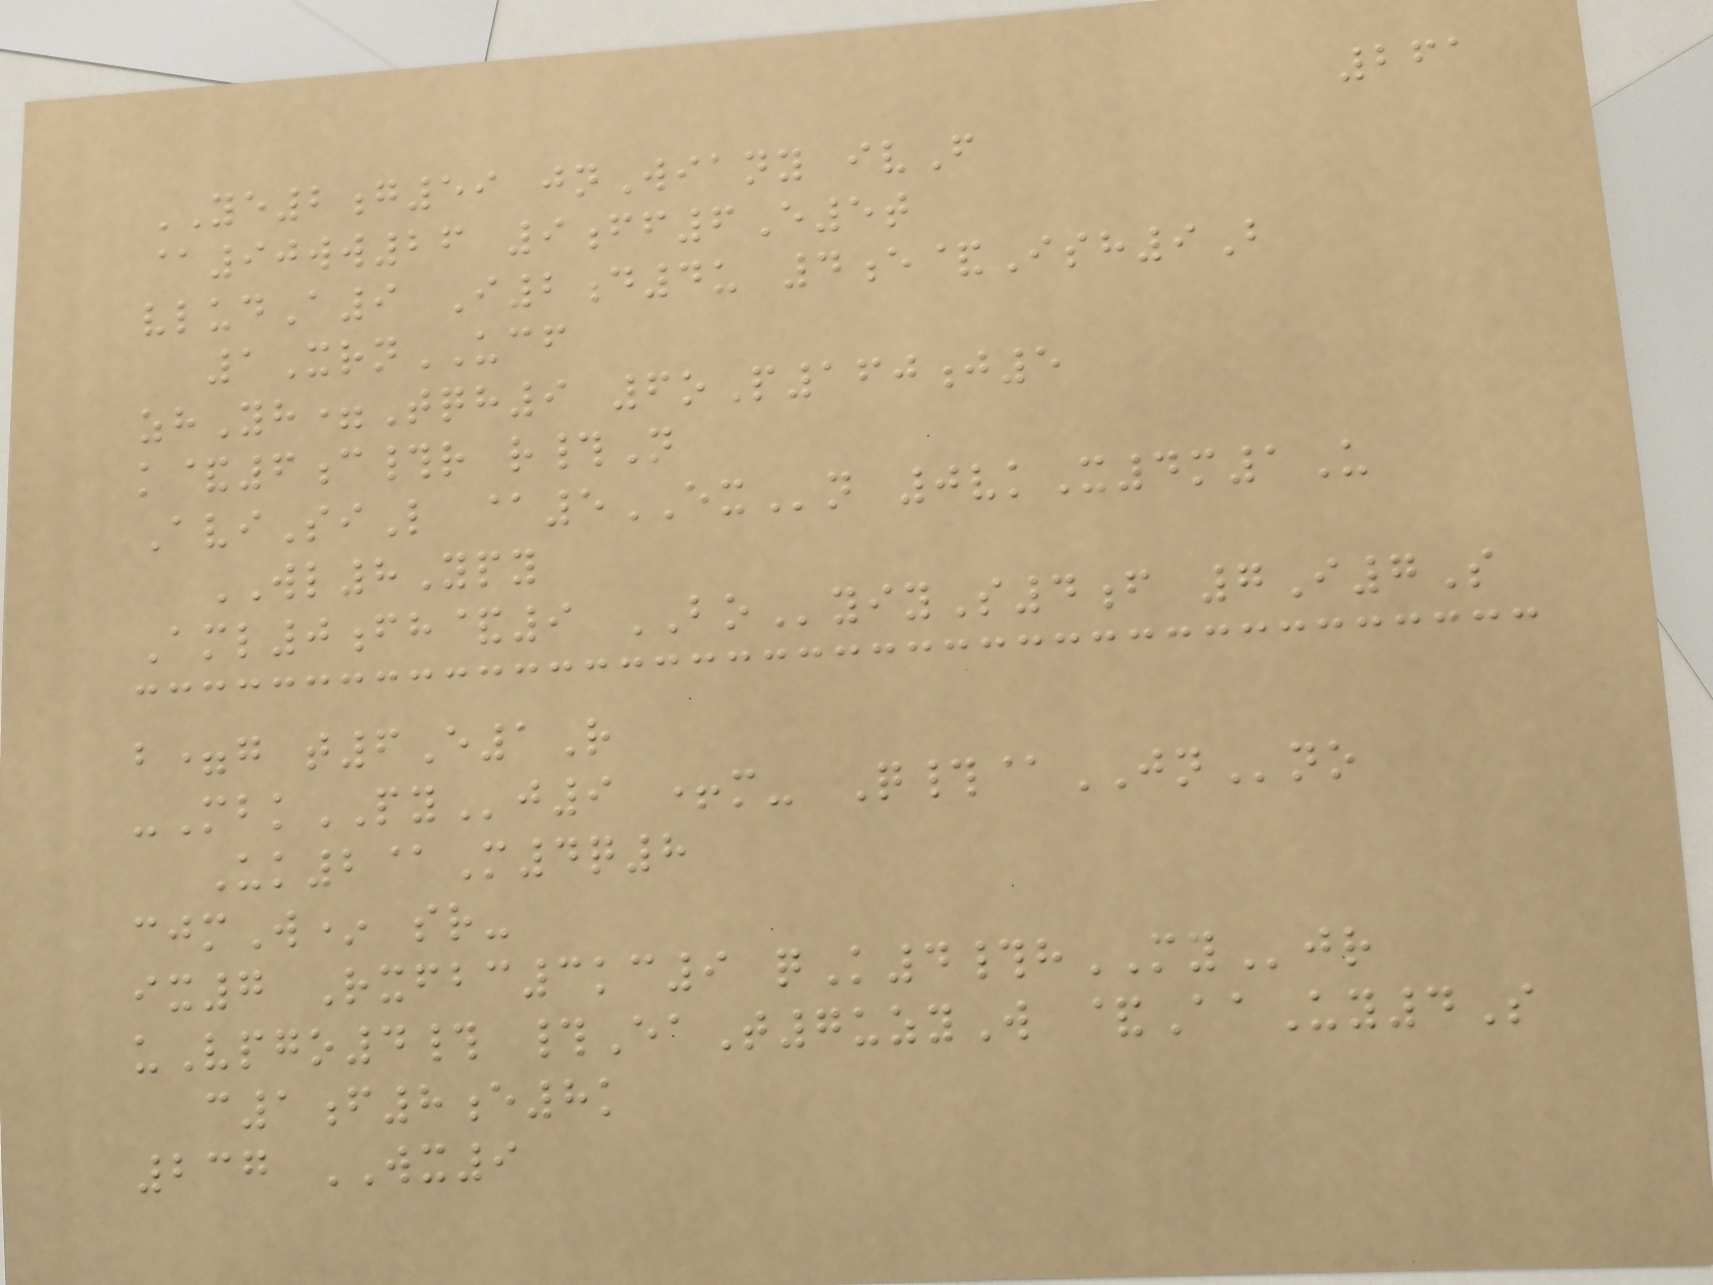261
YE2g59 jnWiany ivF
@90ww26 9ff6E5t
vludA9 I2d4u 4e&Ish9B
1XrnUCF
zhYh=Tqh9 6oP160j5
k&6c#r r#N
AviSiL @5EXn 0vkX4m1U
WL8Ypy
Aml0fh&9 BOyiyS4f 7I7S
b=g t6E1R
-MbkPYj9 +m- Q#@JNno
Uk2@M4q8
cjmW* sr-
ix7 Rxfbc3kc9 qK4#hMYjr
uVpgo4# #EaT7uzyW &AaUy4S
c1f8e8k
237 WX9
